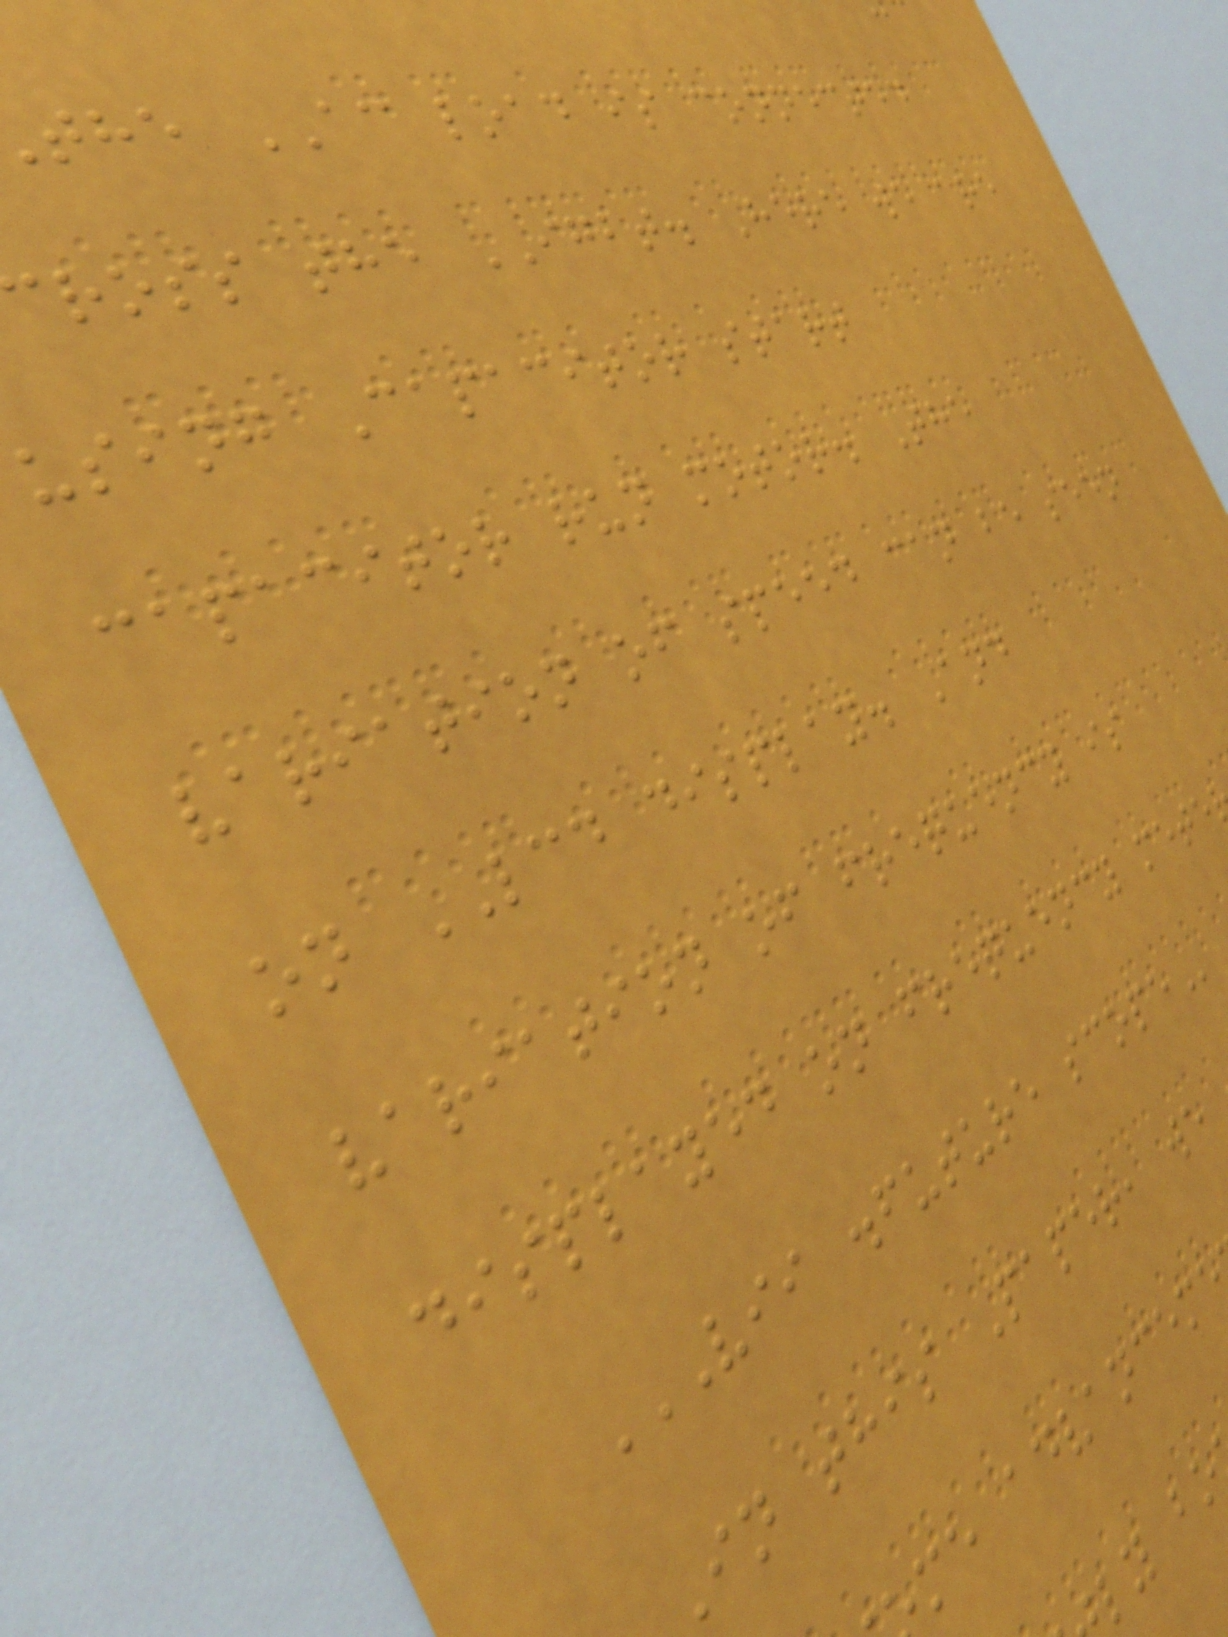the AC load is connected
ross the IGBT. Here we are
using Capacitor start
capacitor run motor. The
variation of speed can be seen
on LCD display. And
variation of frequency is
displayed on frequency mete
VII .FUTURE SCOPE
In this Paper, we
me advanceme
